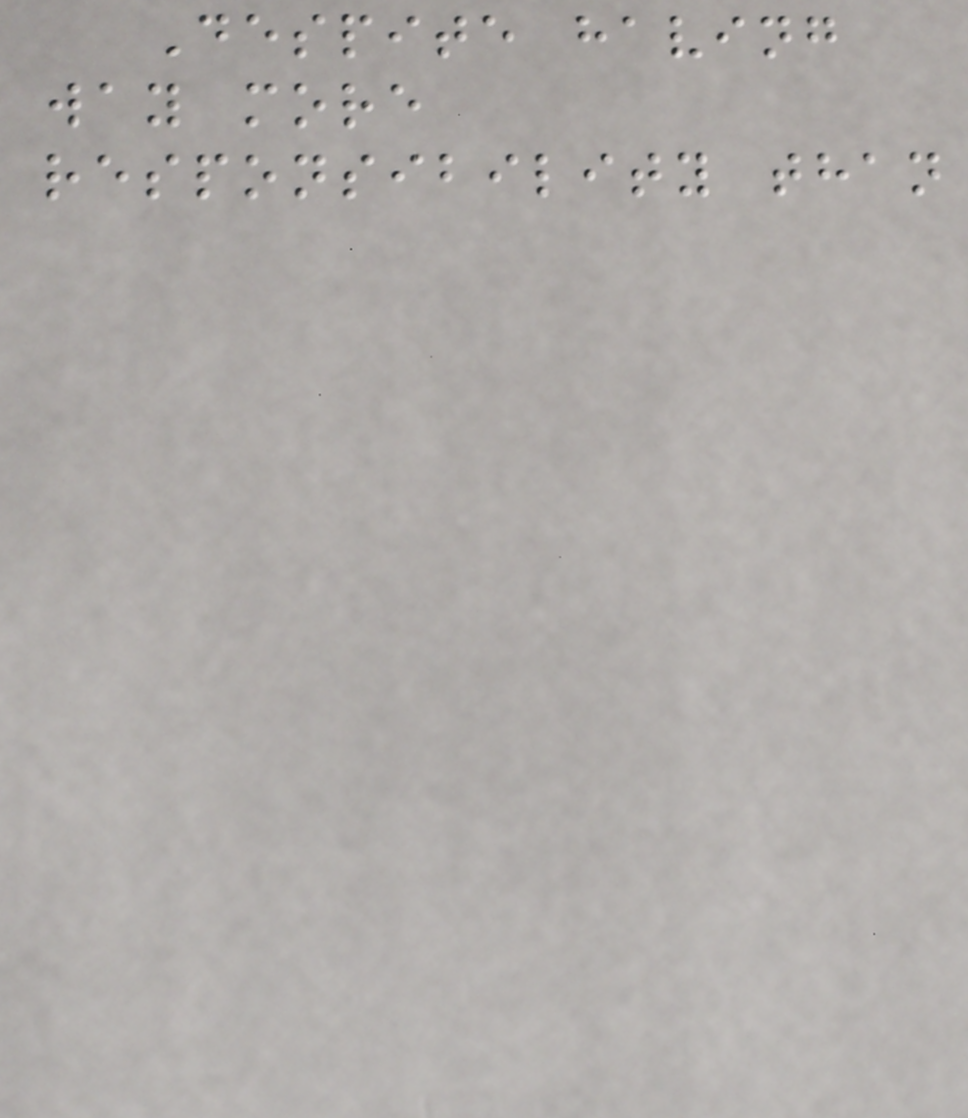Despite having
way more
responsibility than
